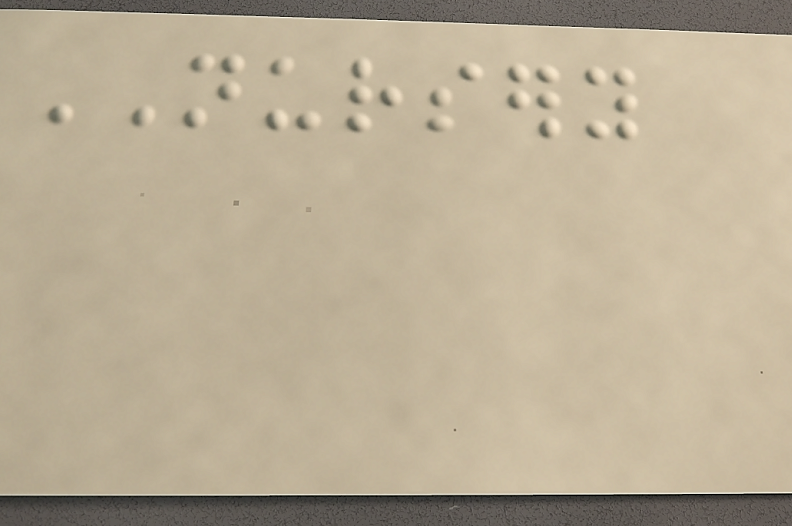NURSERY
